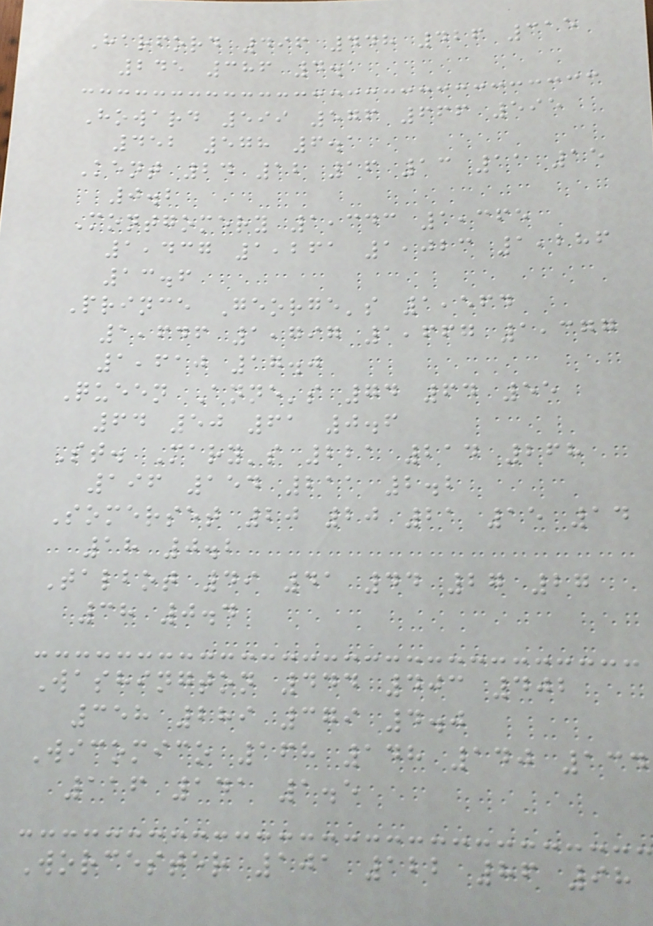Harford 496 448 426 315
245 386 4.1
Howard 599 576 666 595
452 578 6.1
Kent 24 12 16 13 11 15
0.2
Montgomery 1,343 1,365
1,437 1,261 1,023 1,286
13.6
Prince George's 1,564
1,646 1,797 1,667 1,377
1,610 17.0
Queen Anne's 74 64 55
64 50 61 0.6
St. Mary's 221 214 268
196 154 211 2.2
Somerset 20 20 21 15 14
18 0.2
Talbot 49 41 44 27 27
38 0.4
Washington 444 403 402
358 289 379 4.0
Wicomico 168 148 140 134
116 141 1.5
Worcester 101 122 86 98
